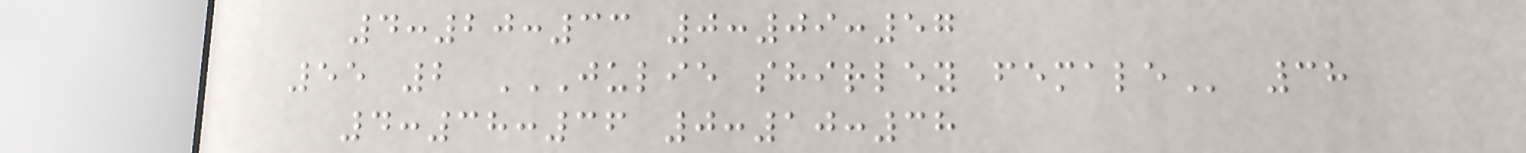4:20:33 0:09:57
55 2 JULIE SHIRLEY FEMALE 38
4:38:36 0:10:38
